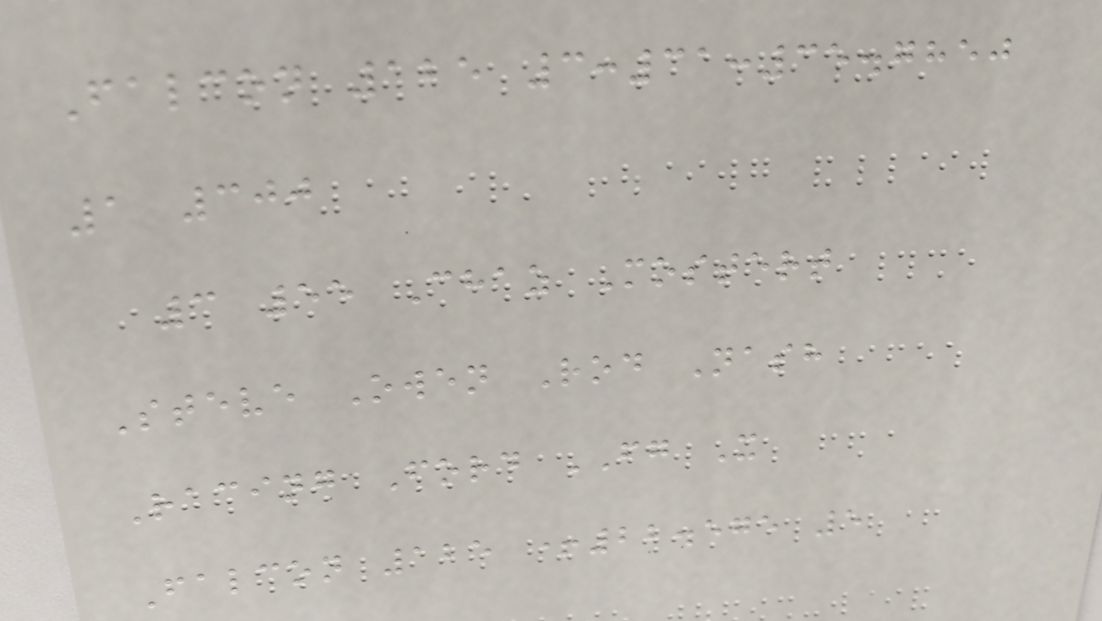Falcon 125 3:31:35.7850
1 300
3 55 Chaz Mostert
Steve Owen Rod Nash
Racing Ford FG X
Falcon 125 +22.575 5
